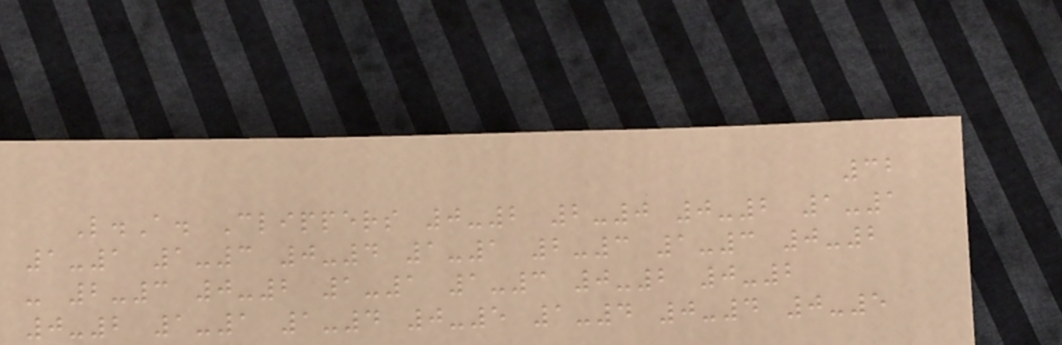32
L.A. Clippers 0-2 2-0 0-2 1-1
1-1 1-3 0-4 1-1 2-3 1-3 0-2
- 2-3 0-2 1-1 1-3 0-2 0-2
0-2 1-1 1-4 0-5 1-4 0-4 0-5
